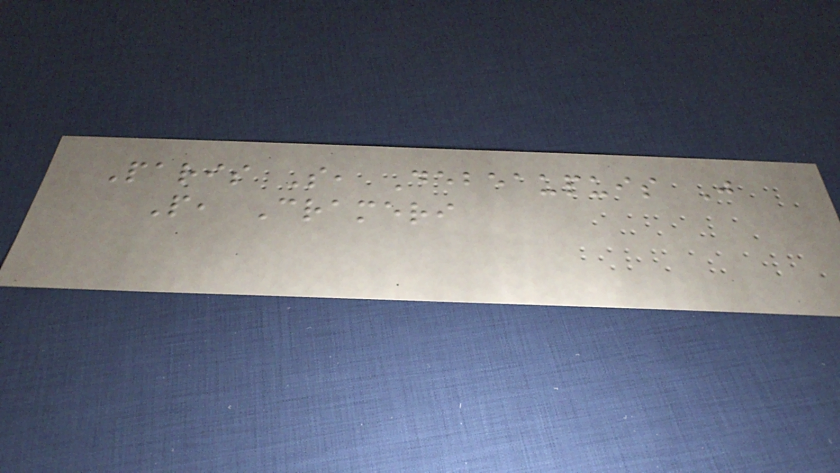Paris S, Debeaupuis J
P, Crameri
